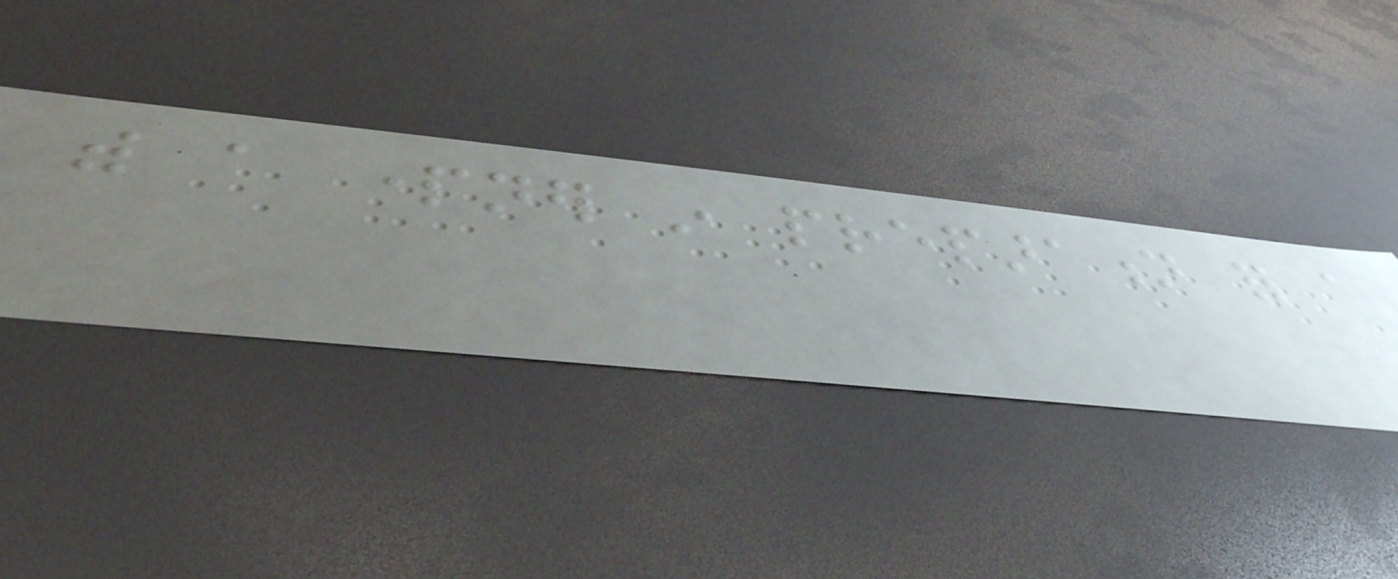with a partner in preparation for a
